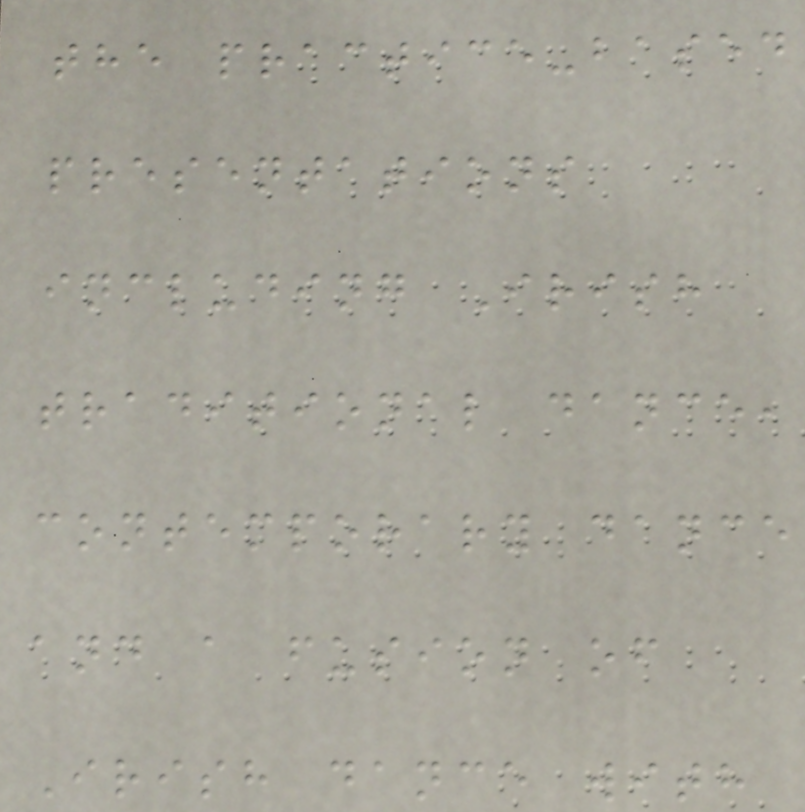the practice-based
presentations
including Irish
traditional dance,
contemporary dance
and a fusion of
Irish dance with
